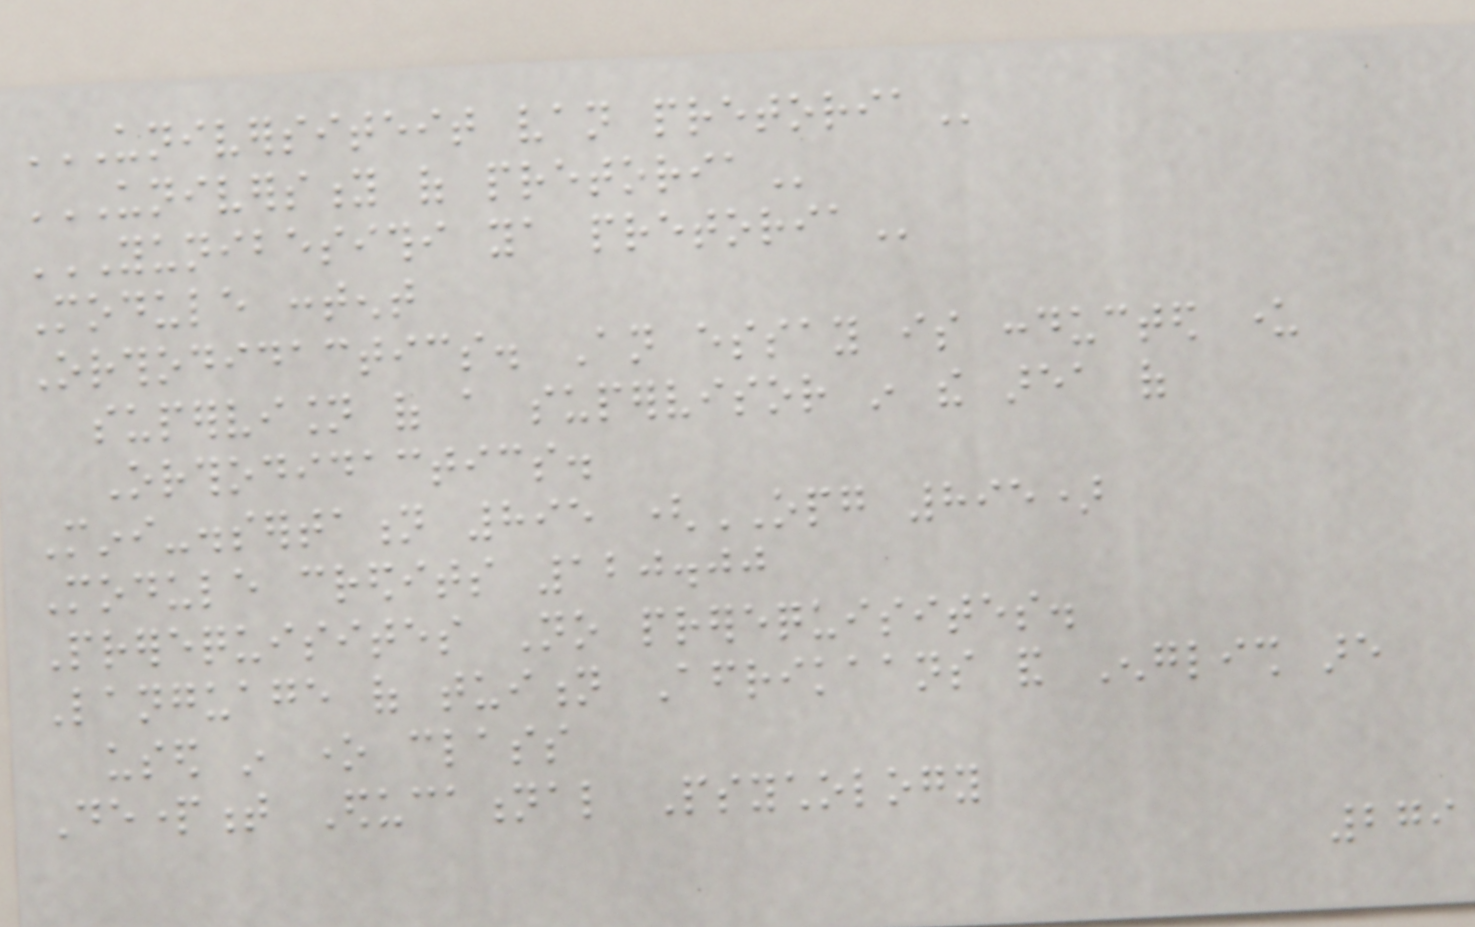UNIVERSITEIT VAN PRETORIA
UNIVERSITY OF PRETORIA
YUNIBESITHI YA PRETORIA
Module content
Orthodidactics. An essay is conducted under
supervision of a supervisor in the area of
Orthodidactics.
Mini-dissertation 895 (OPG 895)
Module credits 120.00
Prerequisites No prerequisites.
Language of tuition Afrikaans and English are
used in one class
Department Educational Psychology
279
